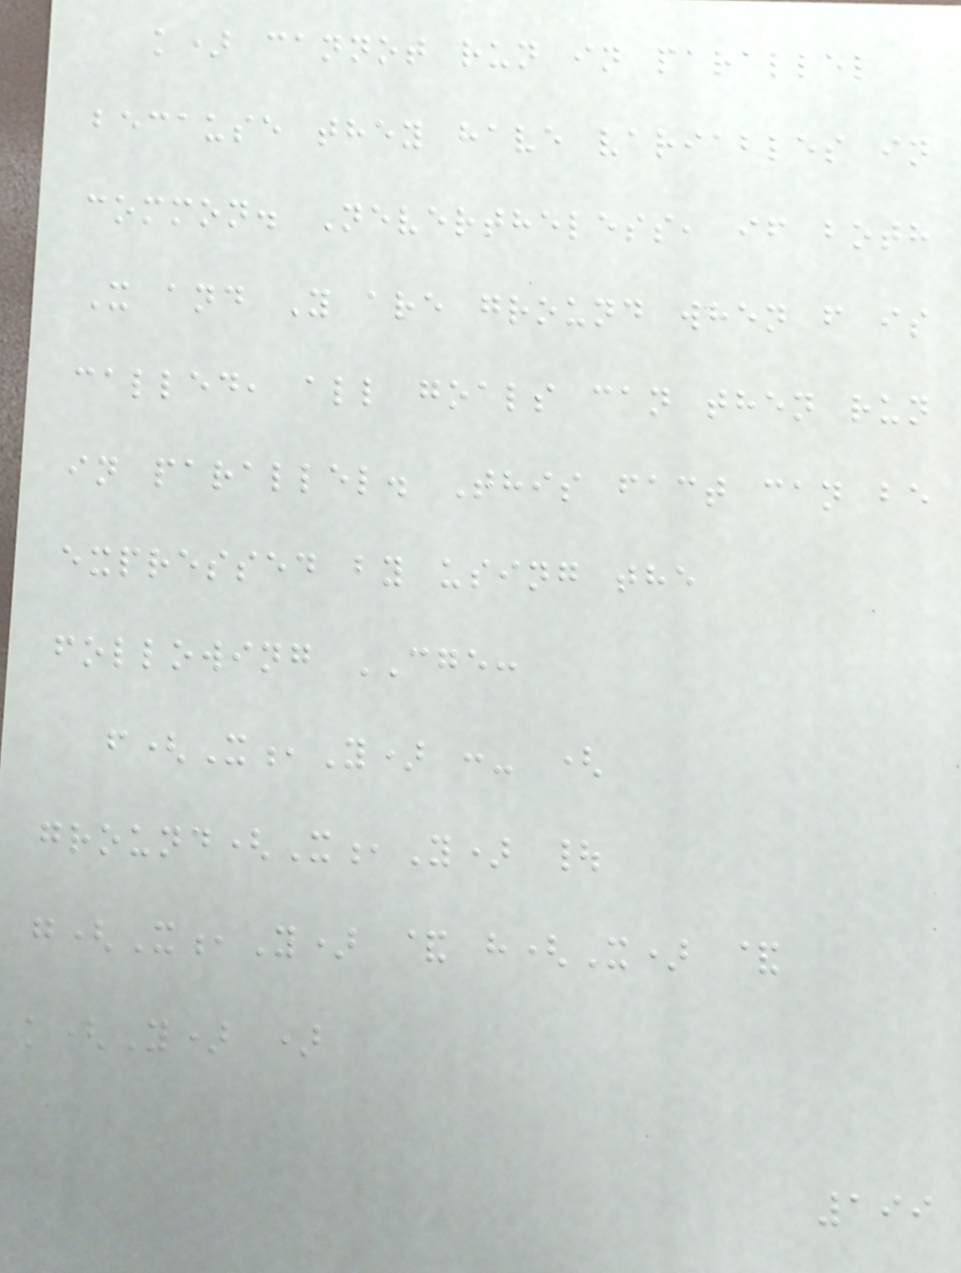k) cannot run in parallel
because they have variables in
common. Nevertheless, if both
X and Y are ground when f is
called, all goals can then run
in parallel. This fact can be
expressed by using the
following CGE:
f(X,Y) :- (
ground(X,Y) |
g(X,Y) & h(X) &
k(Y) )
199
